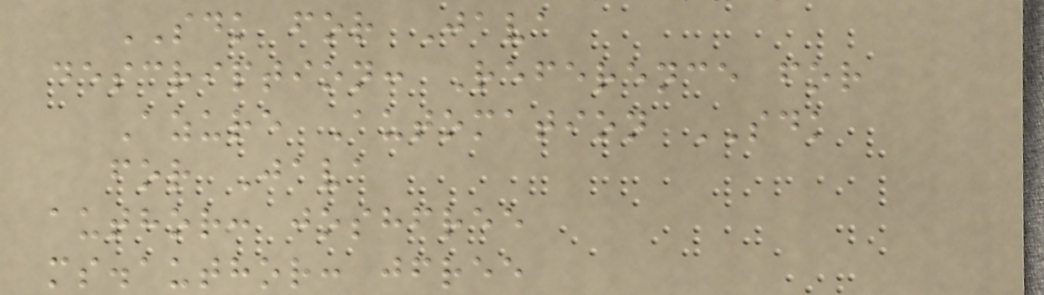SDK for Java
description: Reference for
Azure Automation SDK
for Java
author: joshfree
ms.author: jfree
